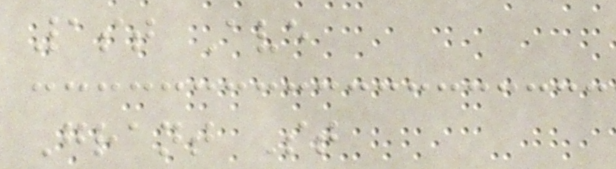1st Ave
Grant St
